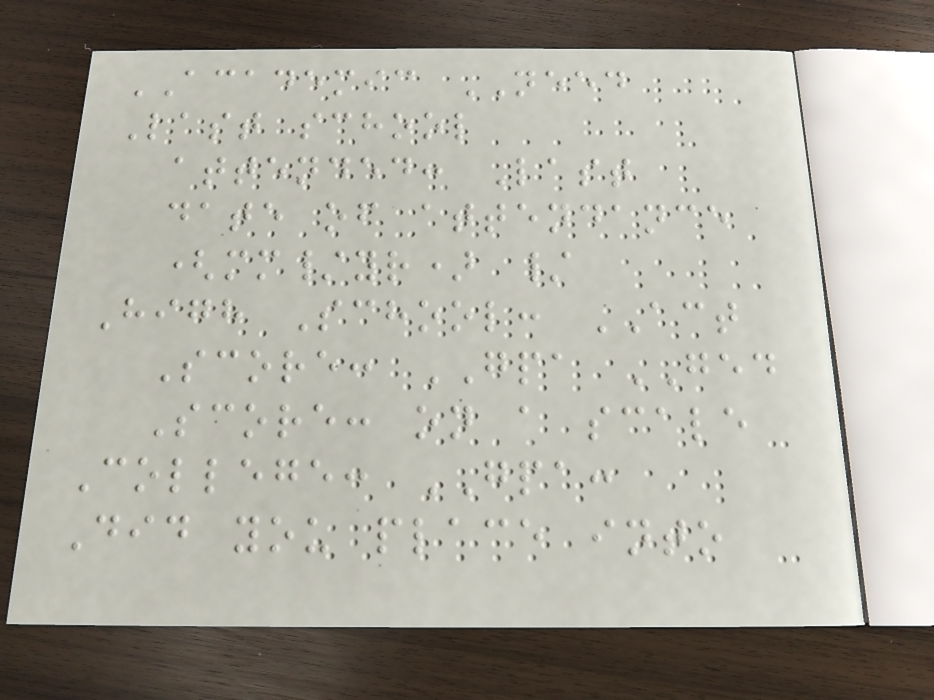ACADEMIC NEED
Last school
attended: Last
date of attendance
(mm/yr) /
High School: ACT
Score: GPA GED
Score: on a scale
College: GPA:
Did you place into
